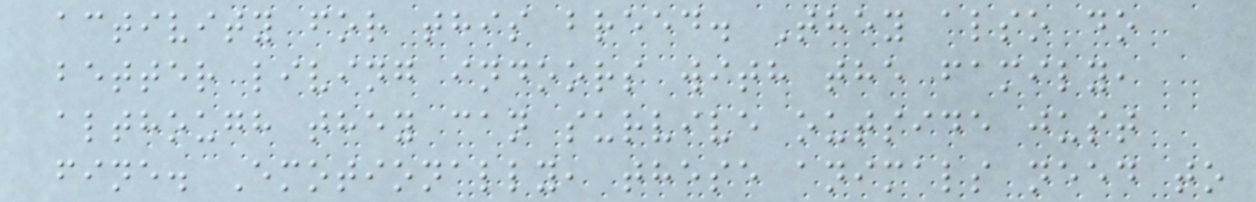activity for this breed. They also do
better living indoors with the family,
although they can survive outside just
fine. Emotionally, these animals need to
